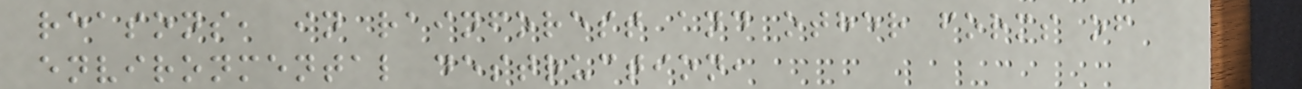reasons, in rainforest and other forms of
environmental destruction,
